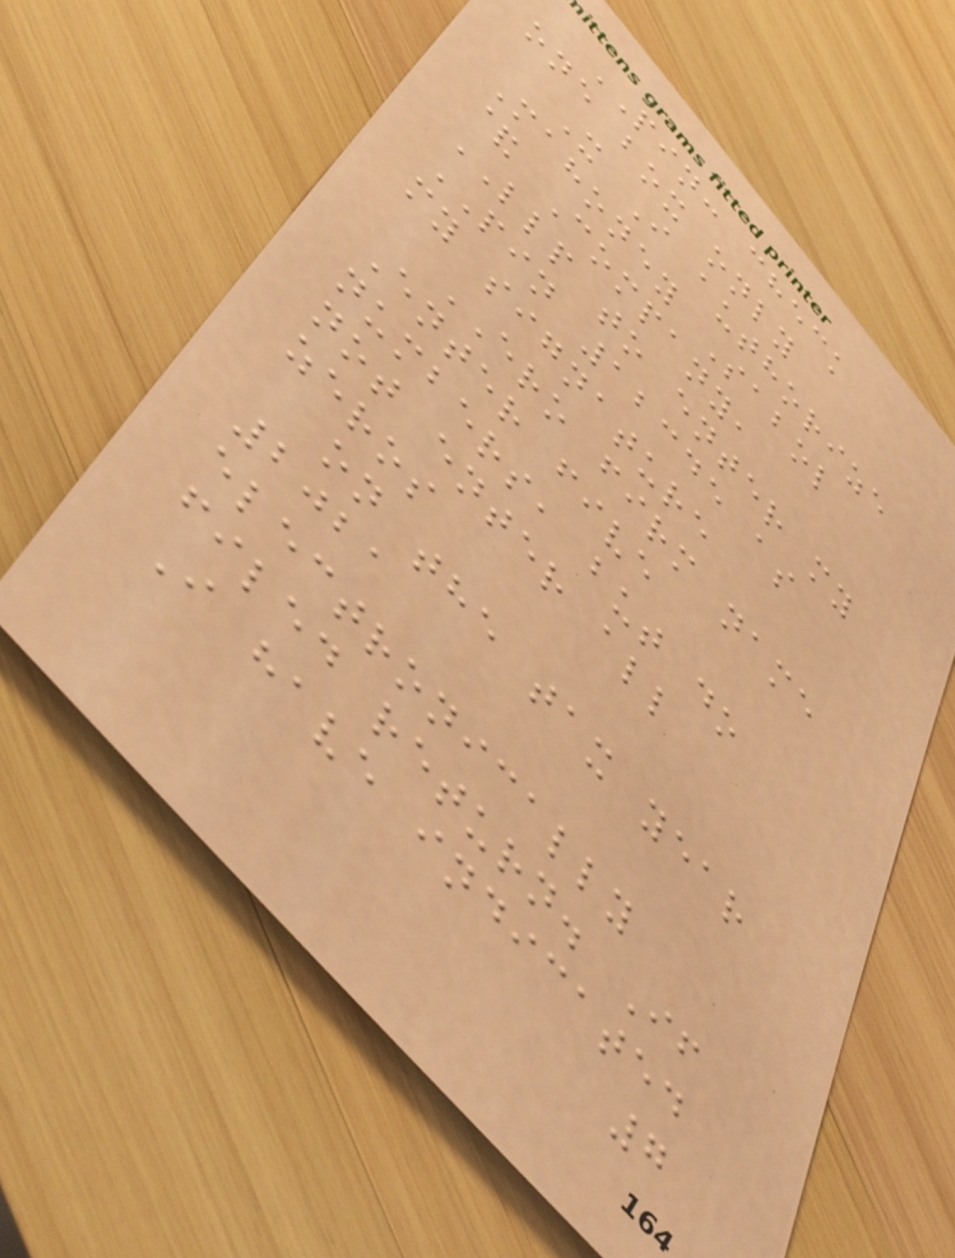PIN: check
one box only
X I authorize
Mahoney Sabol
& Company,
LLP to enter my
PIN 12345 as
my signature
ERO firm name
Enter five
numbers, but do
not enter all
zeros
on the tax year
2021
electronically
filed return. If
I have indicated
7
